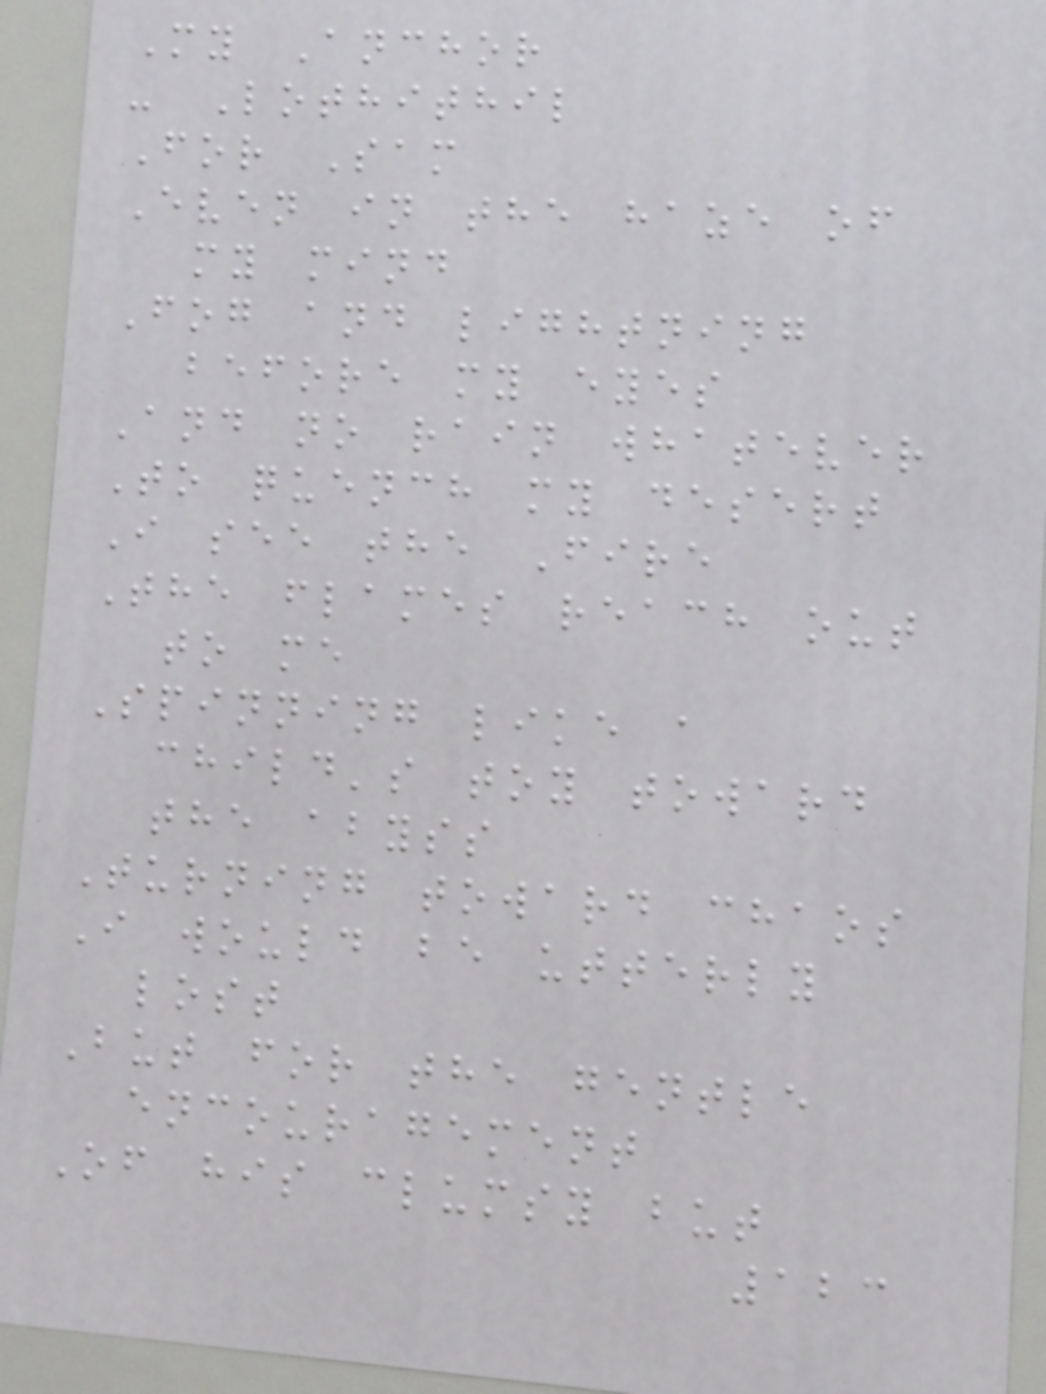My Anchor
- Lothithil
For Sam
Even in the haze of
my mind
Fog and lightning
before my eyes
And no rain whatever
To quench my desert
I see the Fire
The flames reach out
to me
Spinning like a
child's toy toward
the abyss
Turning toward chaos
I would be utterly
lost
But for the gentle
encouragement
Of his clumsy but
123
